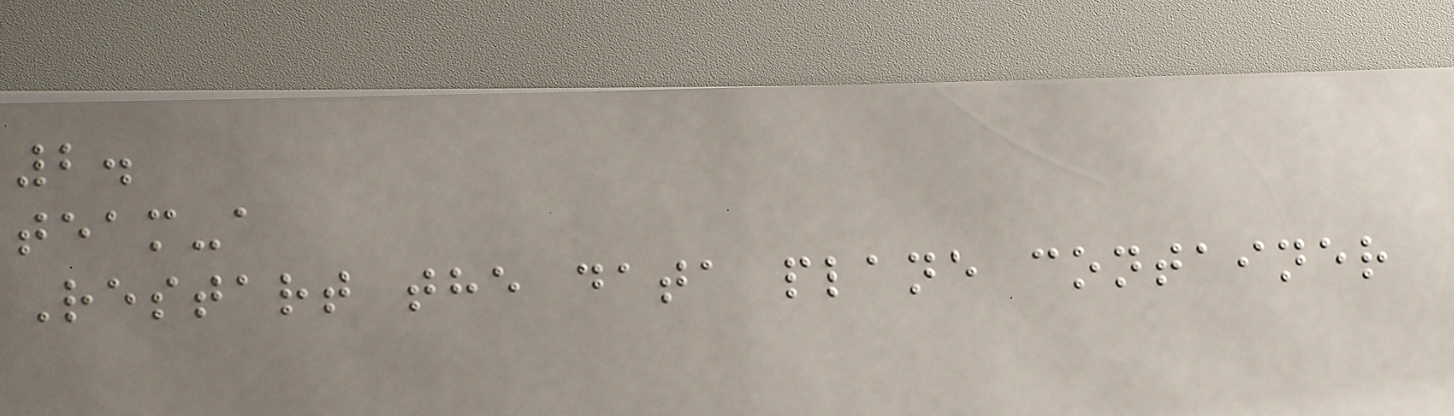2.
team-a
Restart the data plane container
